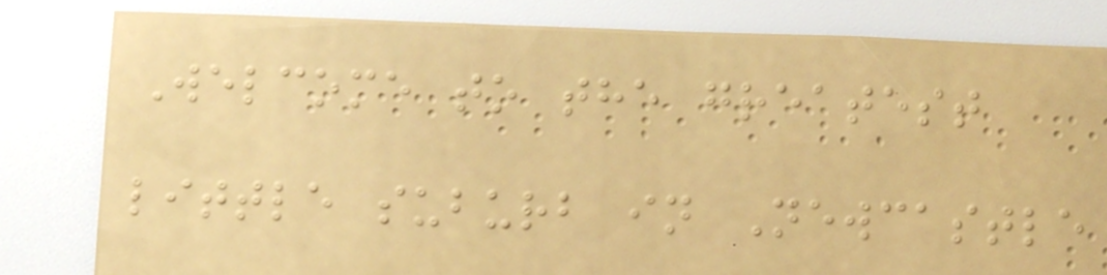Welcome to the greatest
little suburb in Newcastle
